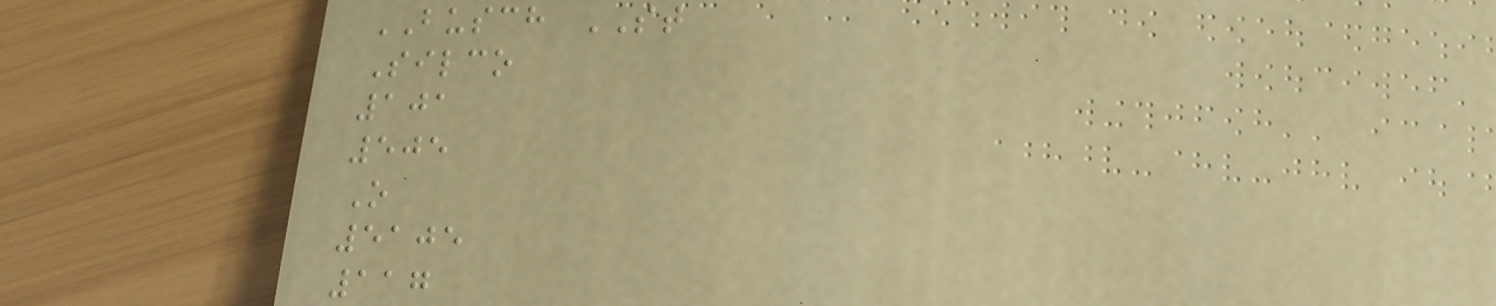BUSCH ST
Silco
101
505
O
5105
117
